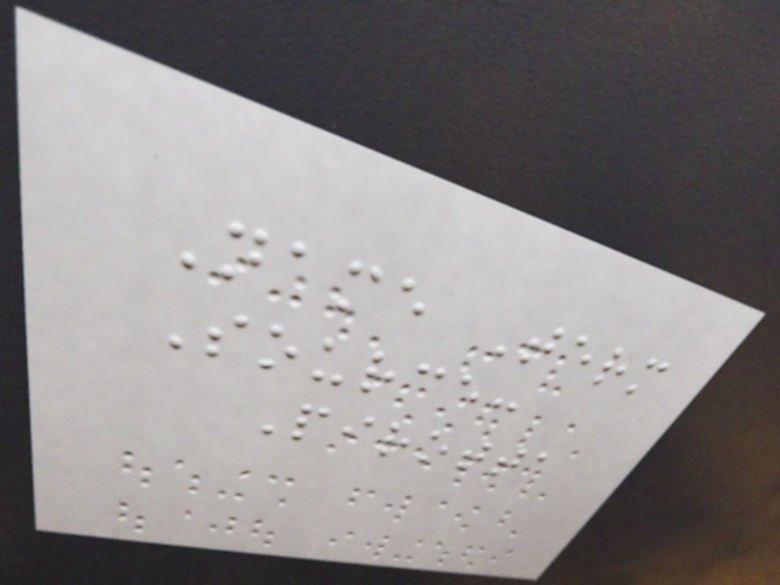Name Term
Source:
Pirotta
